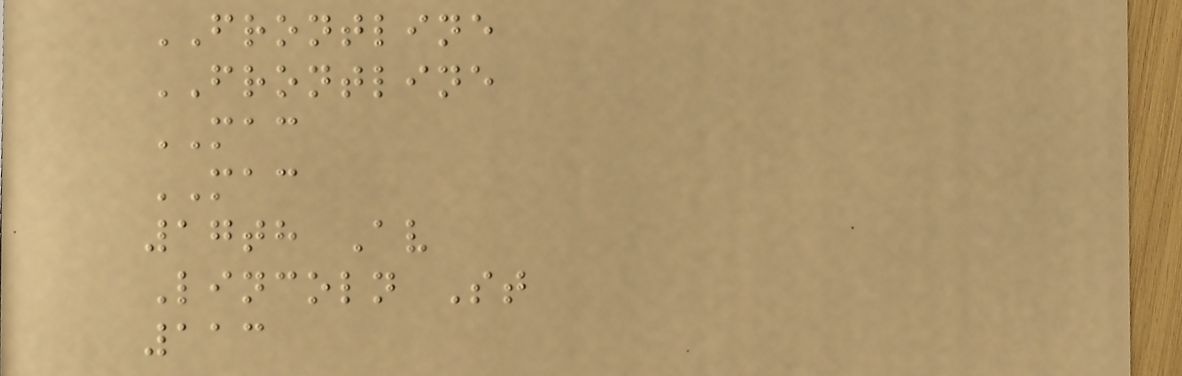FRONTLINE
FRONTLINE
MAC
MAC
17th Av
Lincoln St
113
